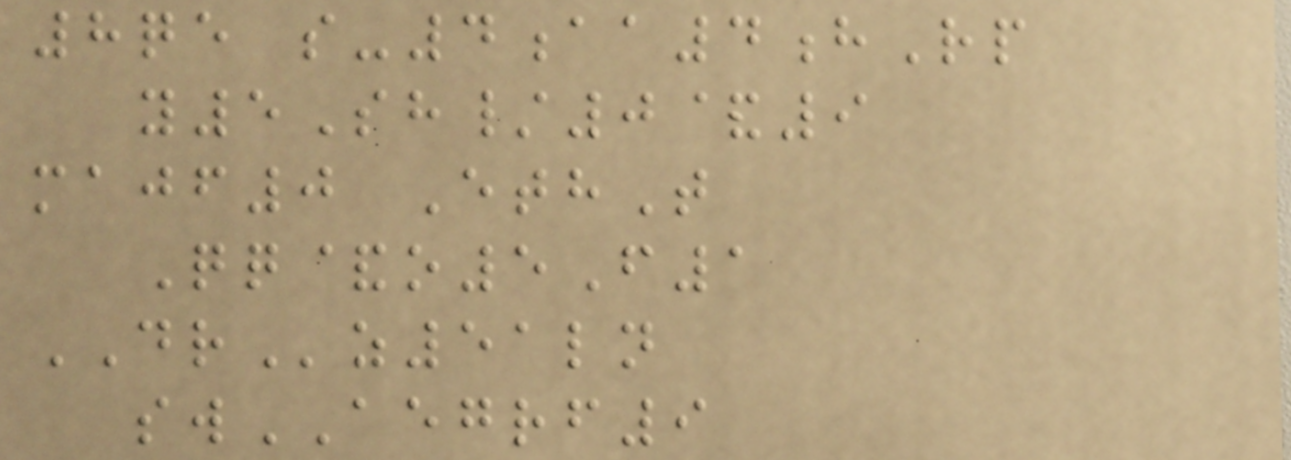8qe s-4aa4hRp
y5Sh/0&9
majf0 EthT
Qq&o5F1
DRz51ln
swAEGRF9
